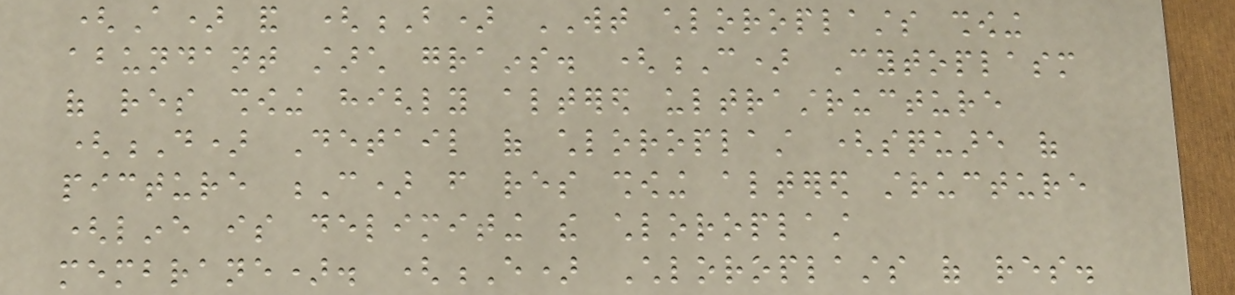(A) and (B) WT chloroplasts showing
abundant starch grains. (C) Cytoplasm
of res showing highly altered ultrastructure
(D) Detail of chloroplast (square of
picture C) from res showing altered structure
(line is delimiting the chloroplast
membrane). (E) Chloroplasts of res.
